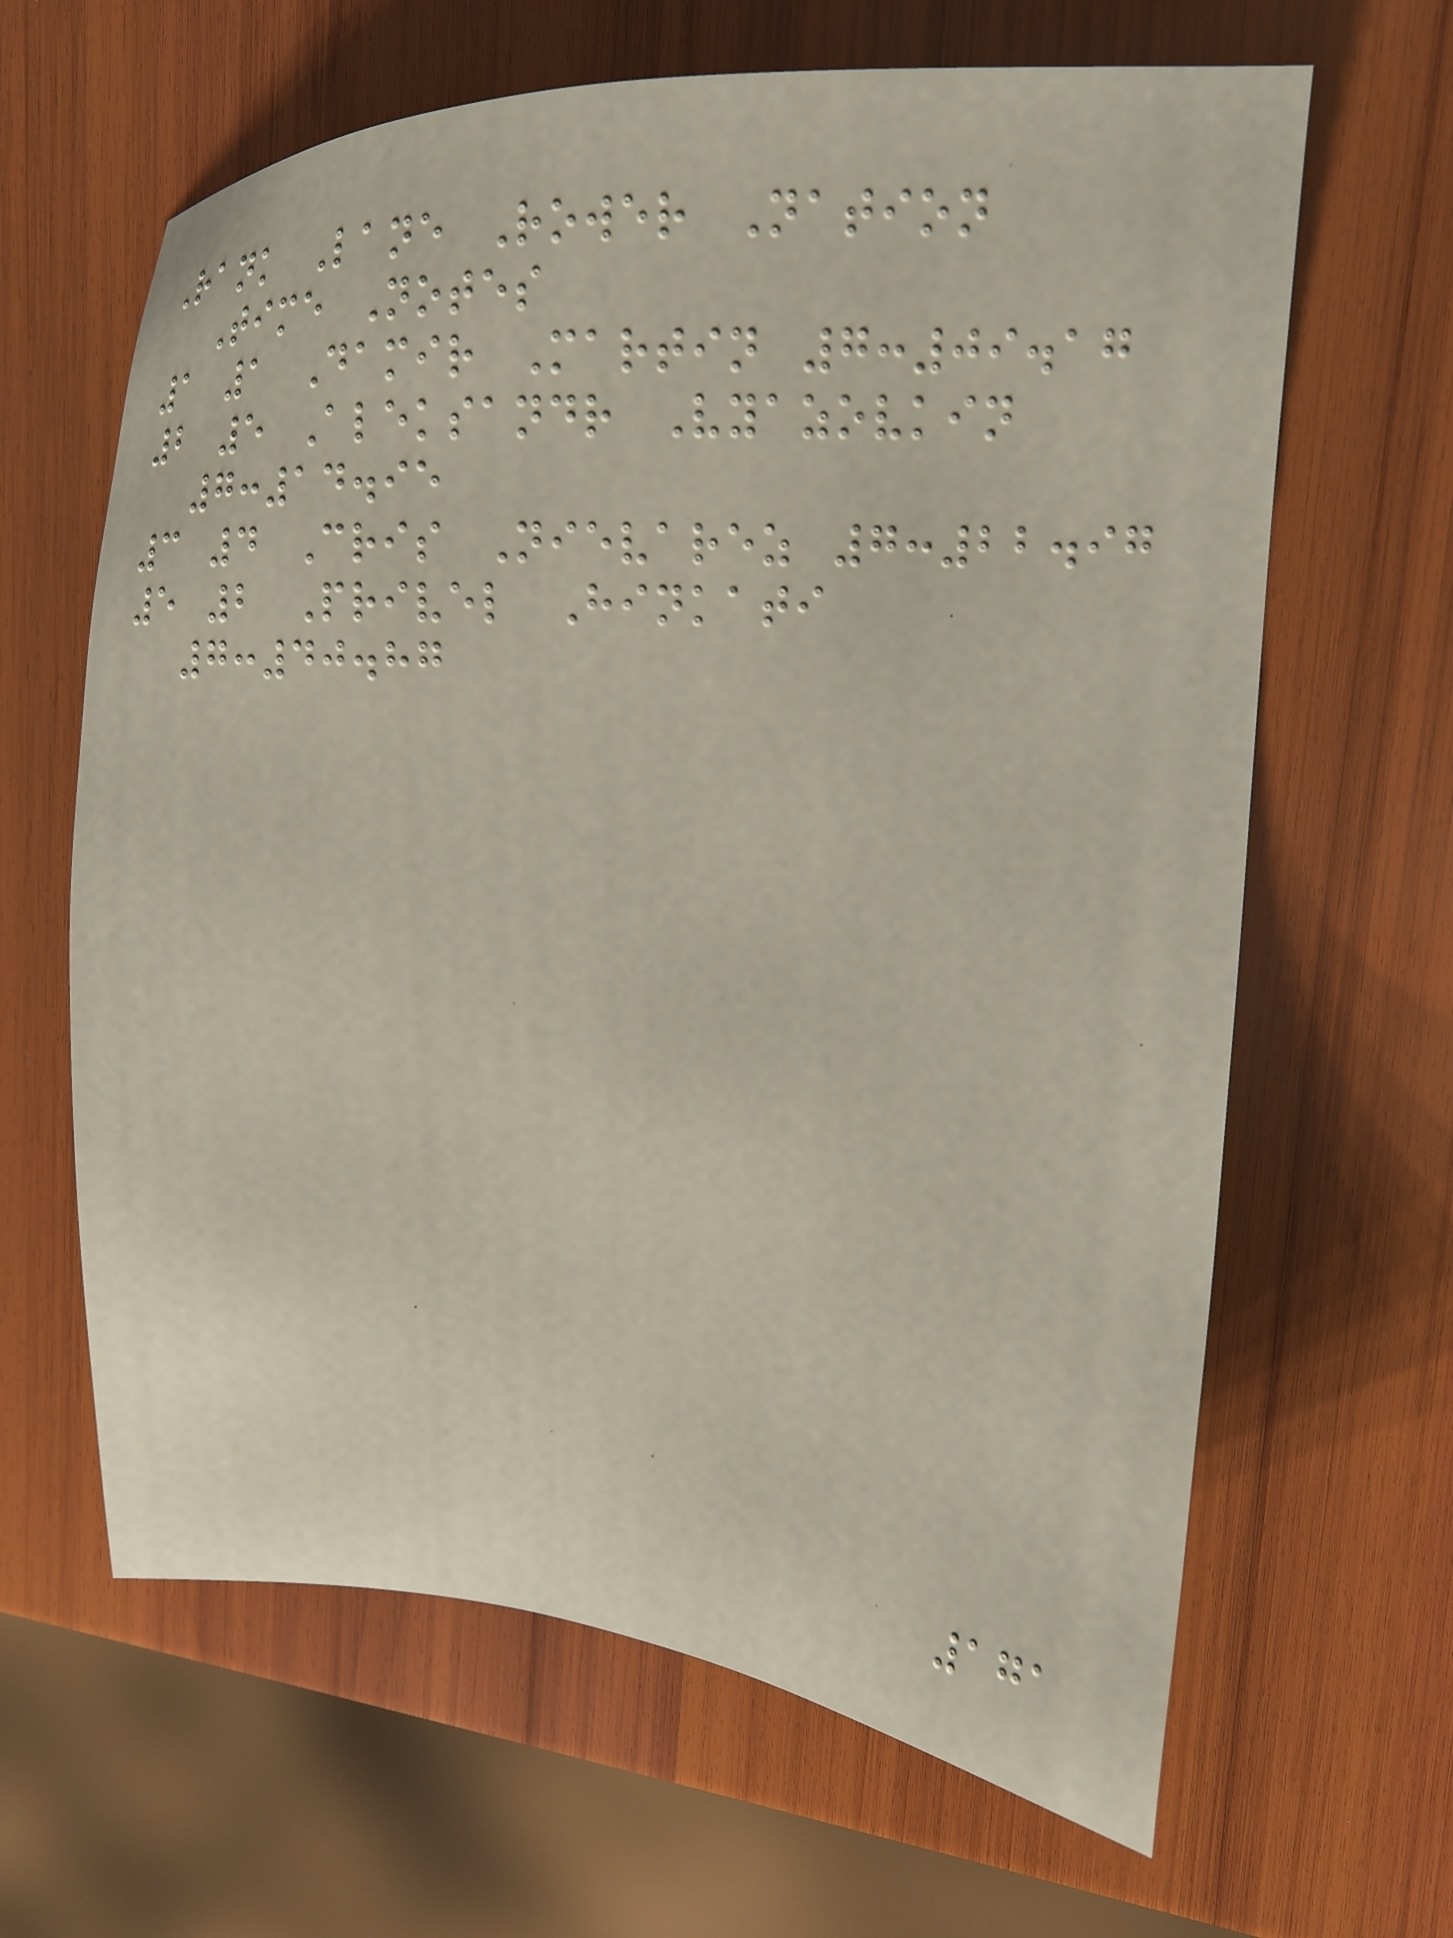Rank Lane Rower Nation
Time Notes
1 1 Damir Martin 7:09.17
2 5 Aleksandr Vyazovkin
7:14.95
3 4 Cris Nievarez 7:22.97
5 2 Privel Hinkati
7:40.87
171
